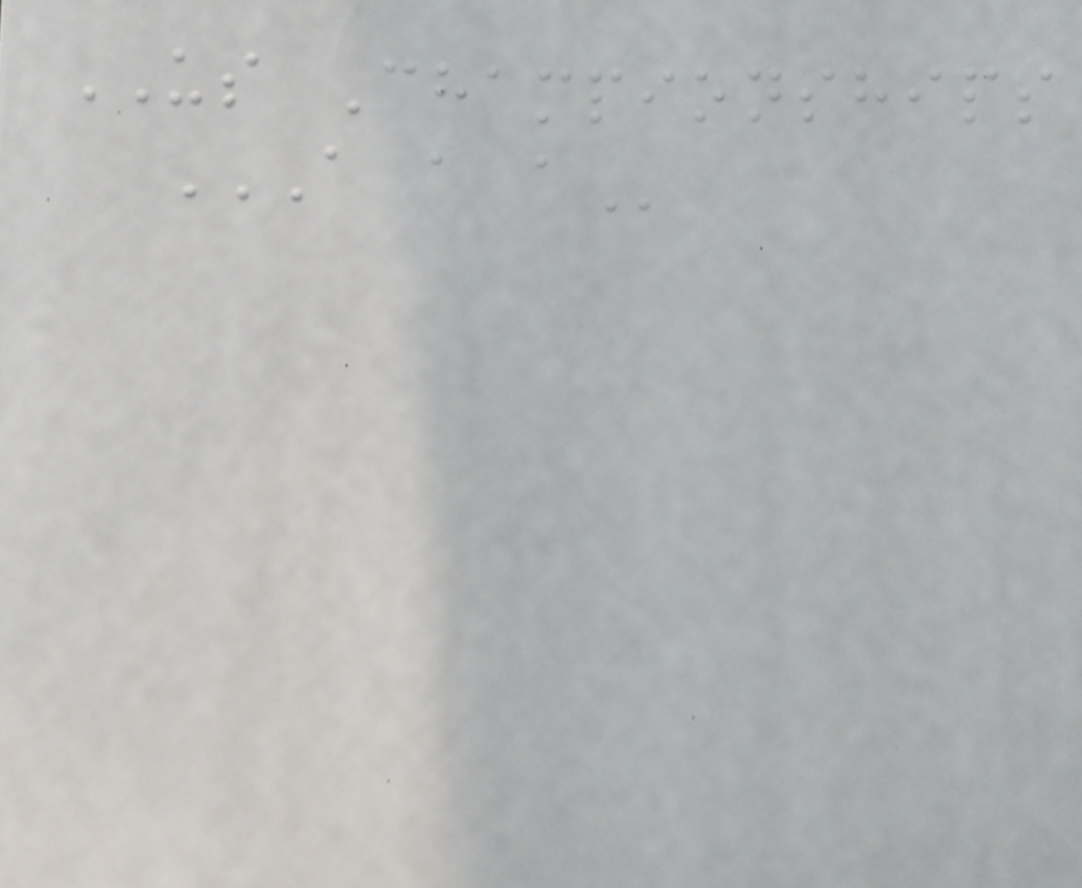US Championships
A A A
